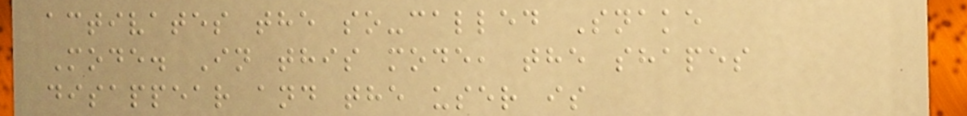activates the so-called Snake
Mode. In this mode, the shapes
disappear and the user is
